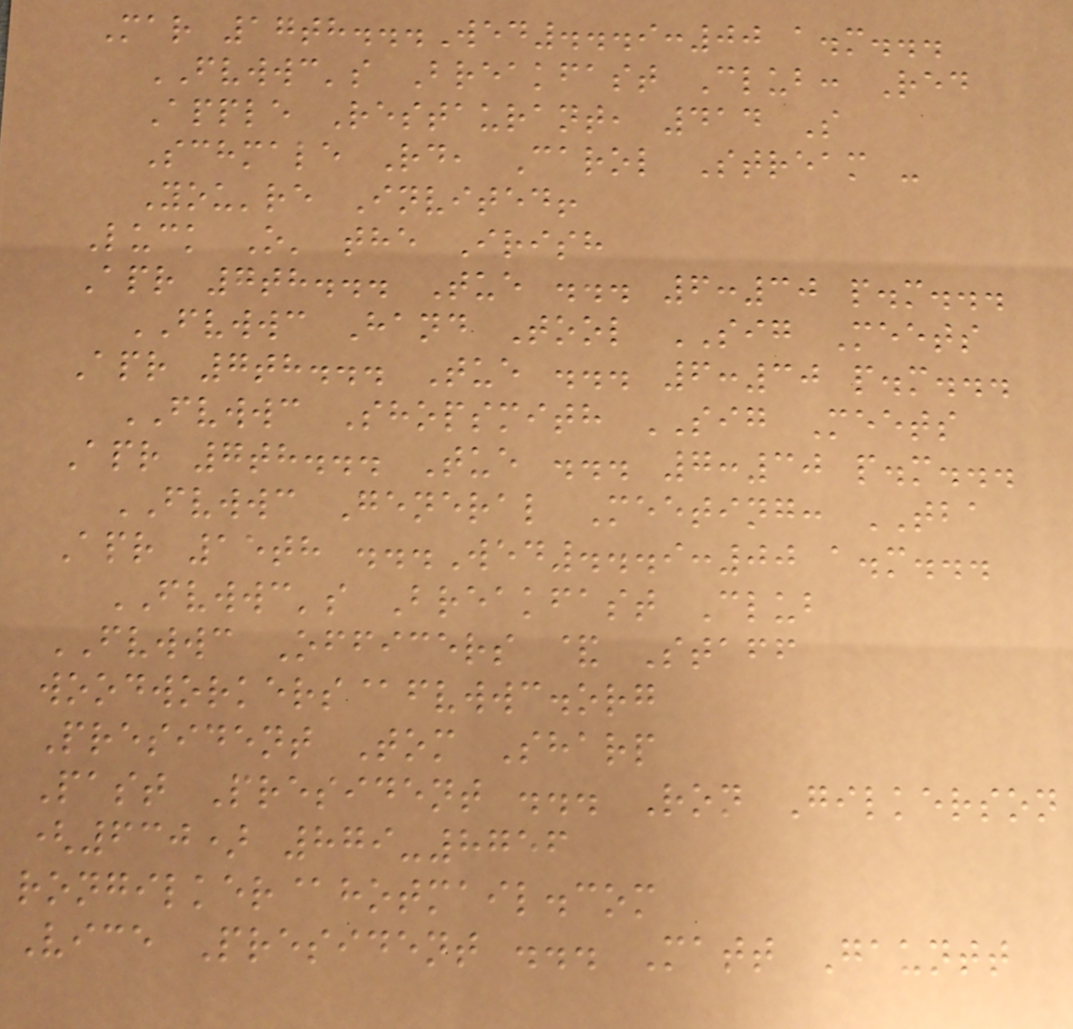Mar 17th...Wed...9:00 a.m...
FVWWC's Breakfast Club: Red
Apple Restaurant, 414 S
Schmale Rd, Carol Stream -
You're Invited!
Luck O' the Irish
Apr 7th... Tue ... 6:30 p.m...
FVWWC Hand Tool SIG Meets
Apr 7th... Tue ... 6:30 p.m...
FVWWC Shopsmith SIG Meets
Apr 7th... Tue ... 7:30 p.m...
FVWWC General Meeting: TBA
Apr 15th ...Wed...9:00 a.m...
FVWWC's Breakfast Club
FVWWC Officers & Staff
woodworkers@fvwwc.org
President Tom Sharp
Past President ... Ron Gilkerson
(630) 879-8756
rongilker@hotmail.com
Vice President ... Matt Gauntt
